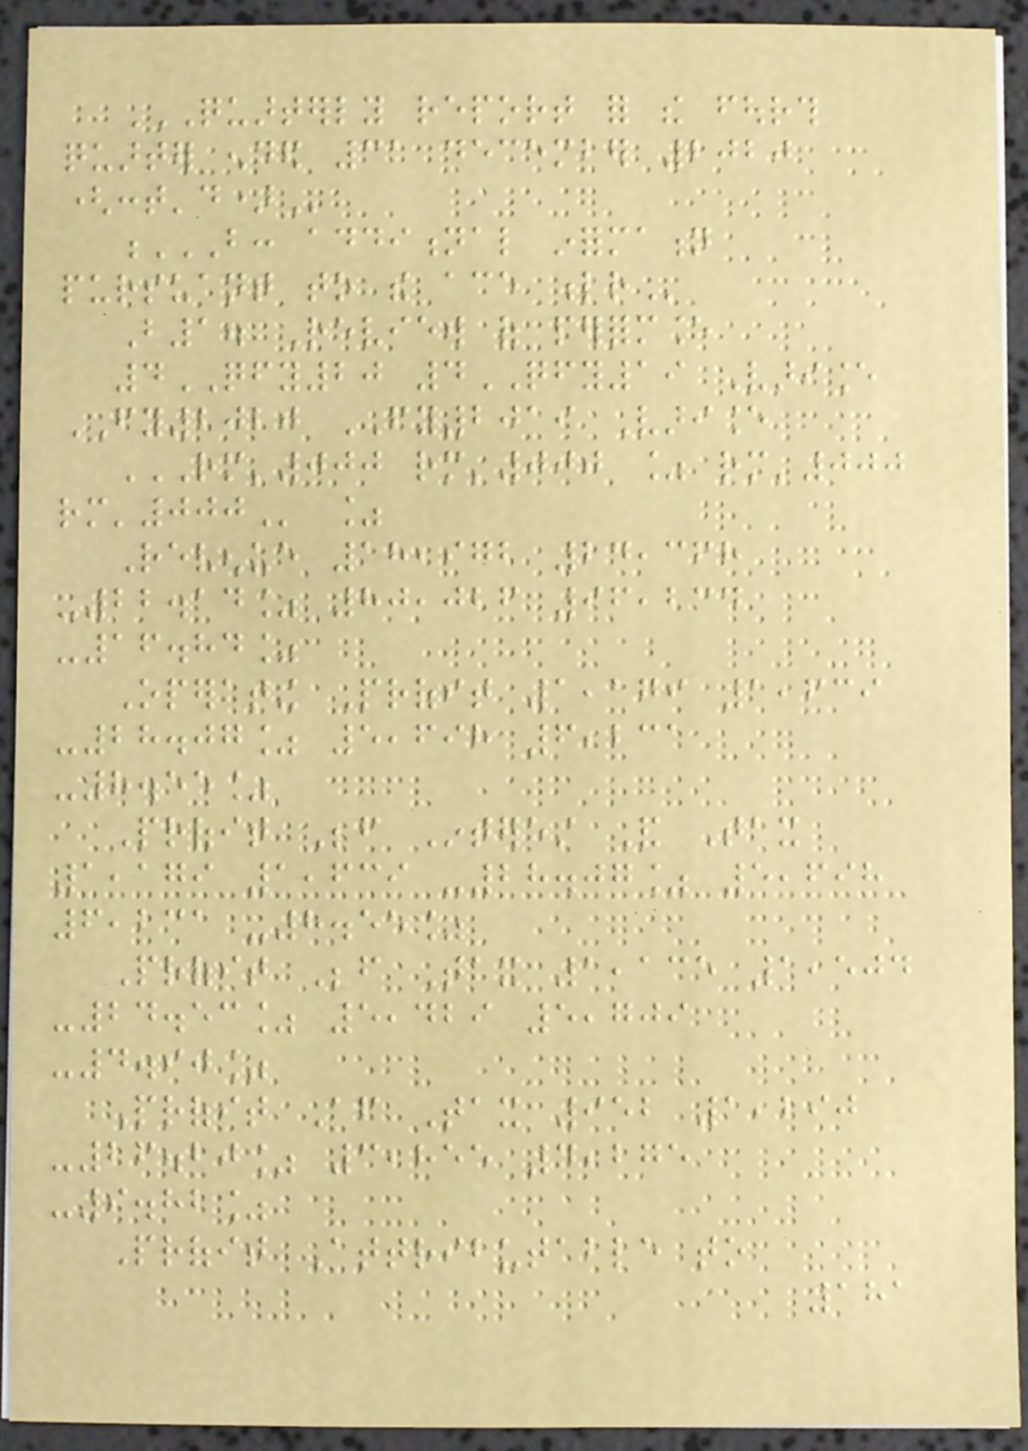QUARTERLY REPORT FOR THE FOURTH
QUARTER ENDED 31 DECEMBER 2020
(CONT'D)
B: ADDITIONAL INFORMATION
PURSUANT TO THE ACE LR
B1. Review of performance
4QFY20 4QFY19 Variance
FY2020 FY2019 Variance
RM'000 RM'000 % RM'000
RM'000 %
Revenue 18,972 24,368
-22.14% 80,026 96,234
-16.84%
Operating Profit 1,179 1,639
-28.07% 5,698 6,231
-8.55%
Profit Before Interest And Tax
1,179 1,639 -28.07% 5,698
6,231 -8.55%
Profit Before Tax 1,135 1,504
-24.53% 5,429 5,709
-4.90%
Profit After Tax 952 1,290
-26.20% 3,855 4,275
-9.82%
Profit Attributable to
181
